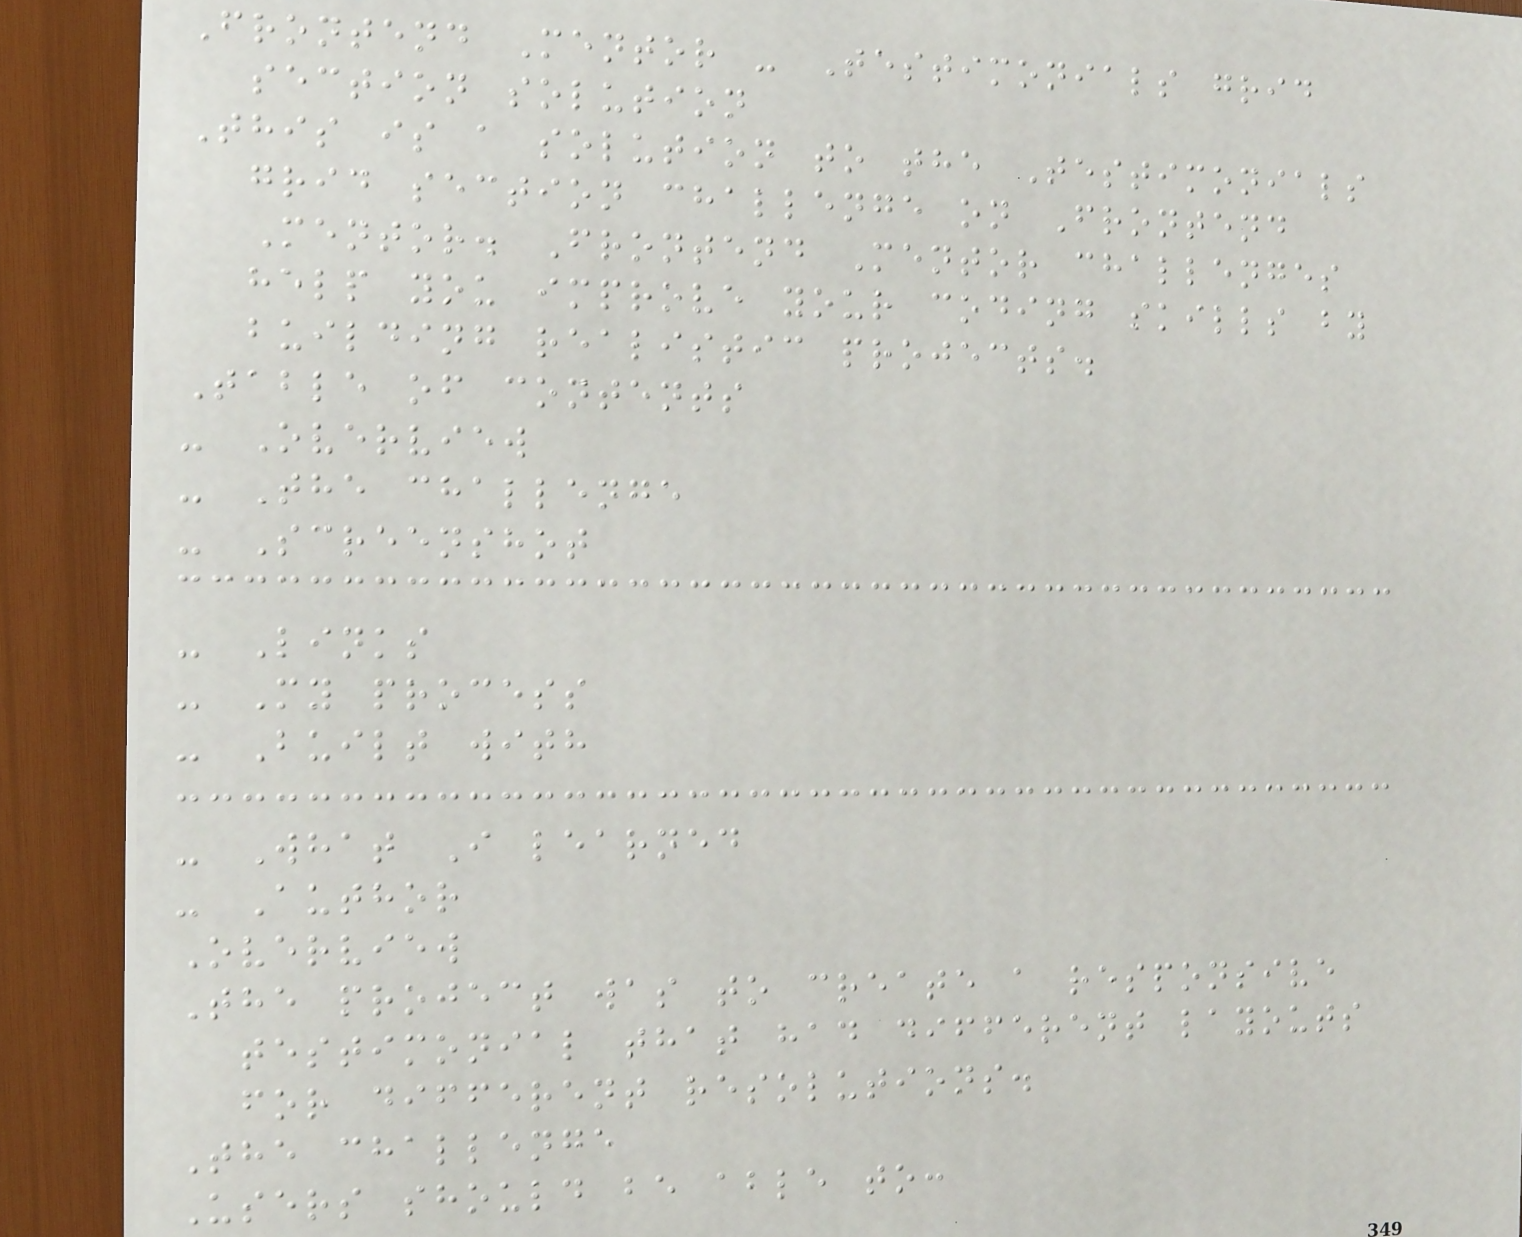Frontend Mentor - Testimonials grid
section solution
This is a solution to the Testimonials
grid section challenge on Frontend
Mentor. Frontend Mentor challenges
help you improve your coding skills by
building realistic projects.
Table of contents
- Overview
- The challenge
- Screenshot
- Links
- My process
- Built with
- What I learned
- Author
Overview
The project was to create a responsive
testimonial that had different layouts
for different resolutions.
The challenge
Users should be able to:
